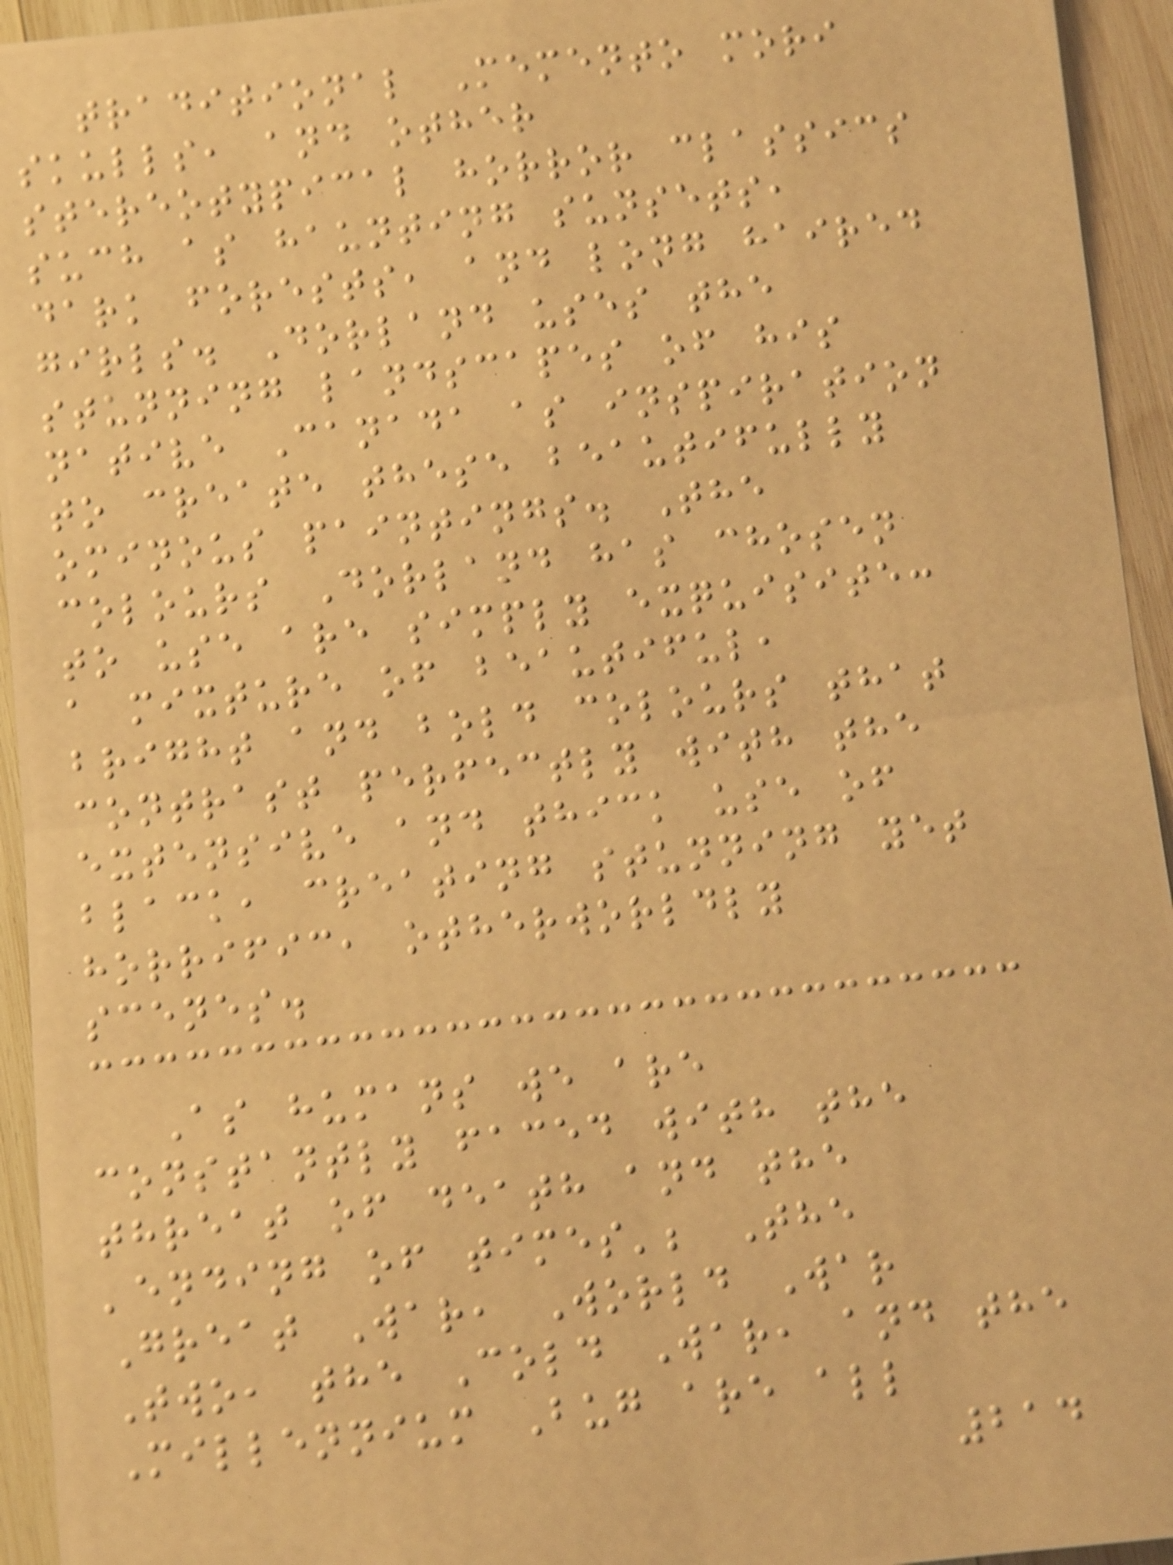traditional Memento mori
skulls, and other
stereotypical horror classics
such as haunting sunsets,
dark forests, and long haired
girls. Dorland uses the
stunning landscapes of his
native Canada as inspiration
to create these beautifully
ominous paintings. The
colours Dorland has chosen
to use are simply exquisite:
a mixture of beautiful,
bright and bold colours that
contrast perfectly with the
extensive and thick use of
black, creating stunning yet
horrific, otherworldly
scenes.
As humans we are
constantly faced with the
threat of death and the
'ending of times'; The
Great War, World War
Two, the Cold War, and the
Millennium Bug are all
214
